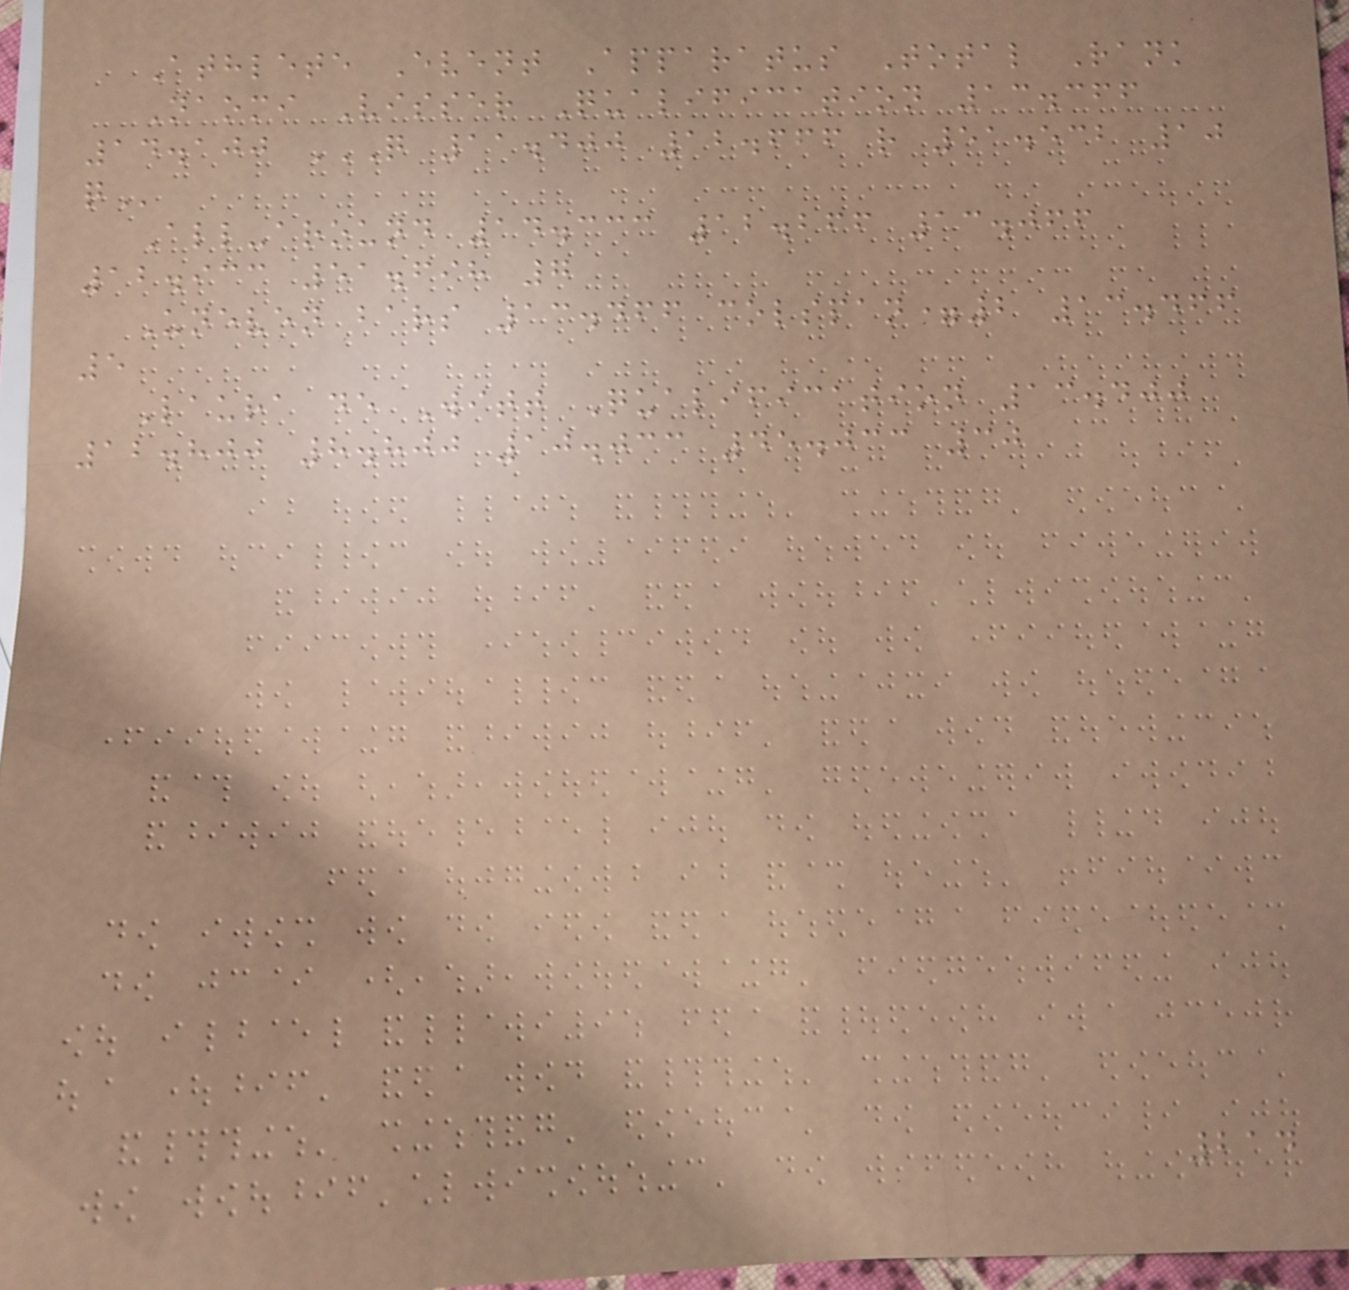Athlete Event Apparatus Total Rank
Naomi Visser Qualification 13.366
14.100 Q 11.400 12.666 R 51.532 10
Q
All-around 14.333 12.266 13.066
12.933 51.698 7
Uneven bars 13.466 colspan=2 13.466
5
Laura de Witt Qualification 13.400
12.800 8.800 10.033 45.033 30
214
